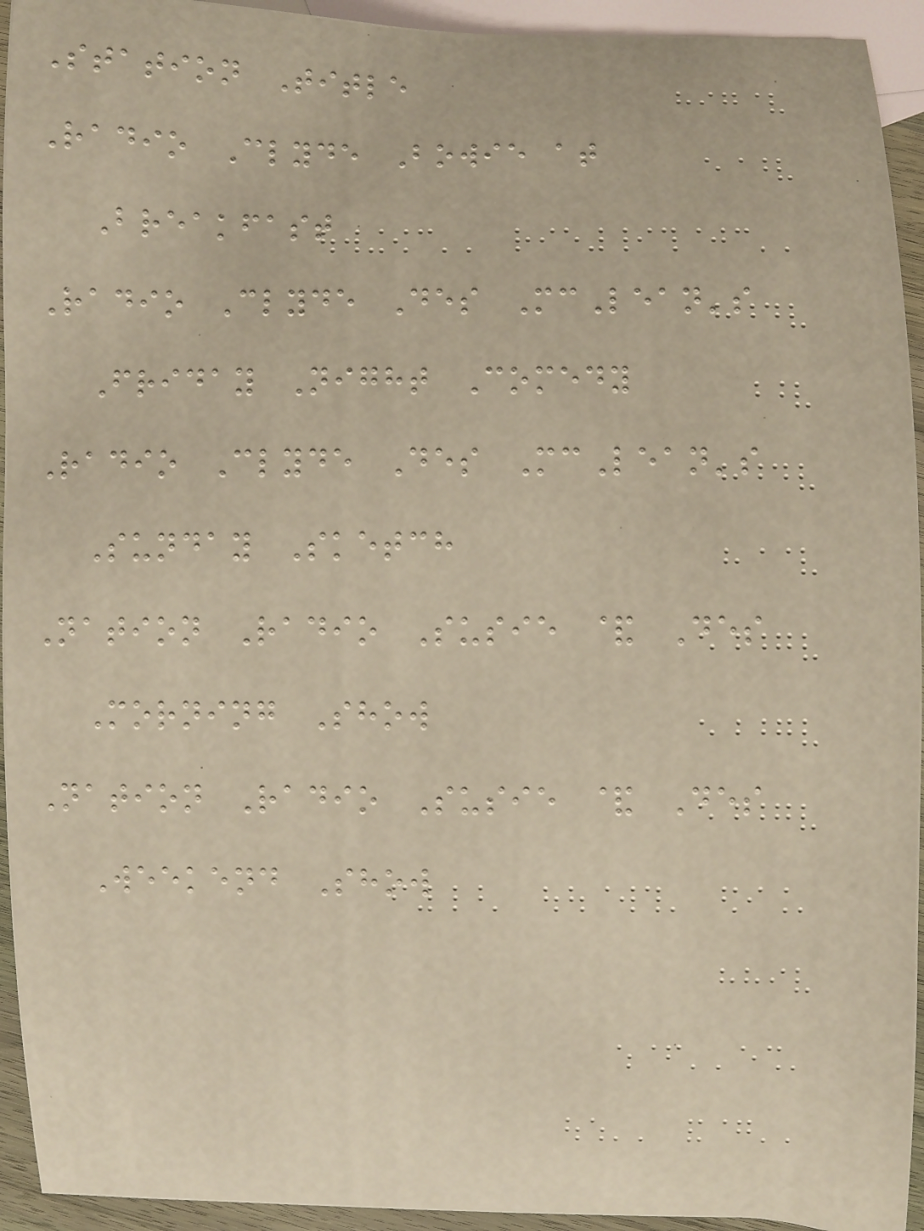Station Title
Radio Clyde Bowie at
Breakfast
Radio Clyde Des McLean's
Friday Night Comedy
Radio Clyde Des McLean's
Sunday Sketch
Nation Radio Susie & Des
Morning Show
Nation Radio Susie & Des
Weekend Show
